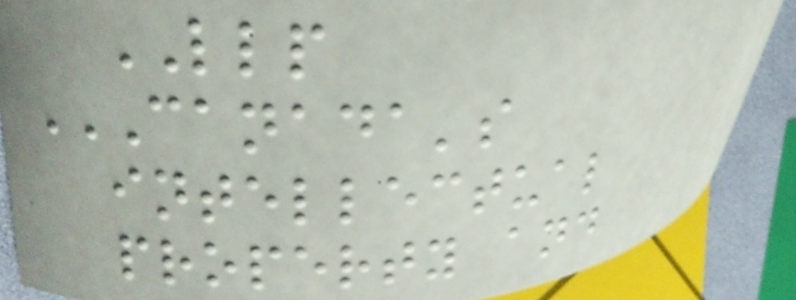LLP
CANADA'S
INTELLECTUAL
PROPERTY AND
